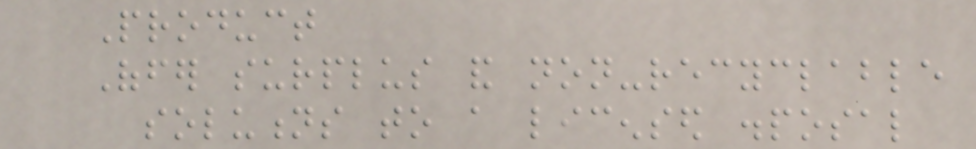Product
Offer surplus and non-recyclable
solutions to a licensed disposal
